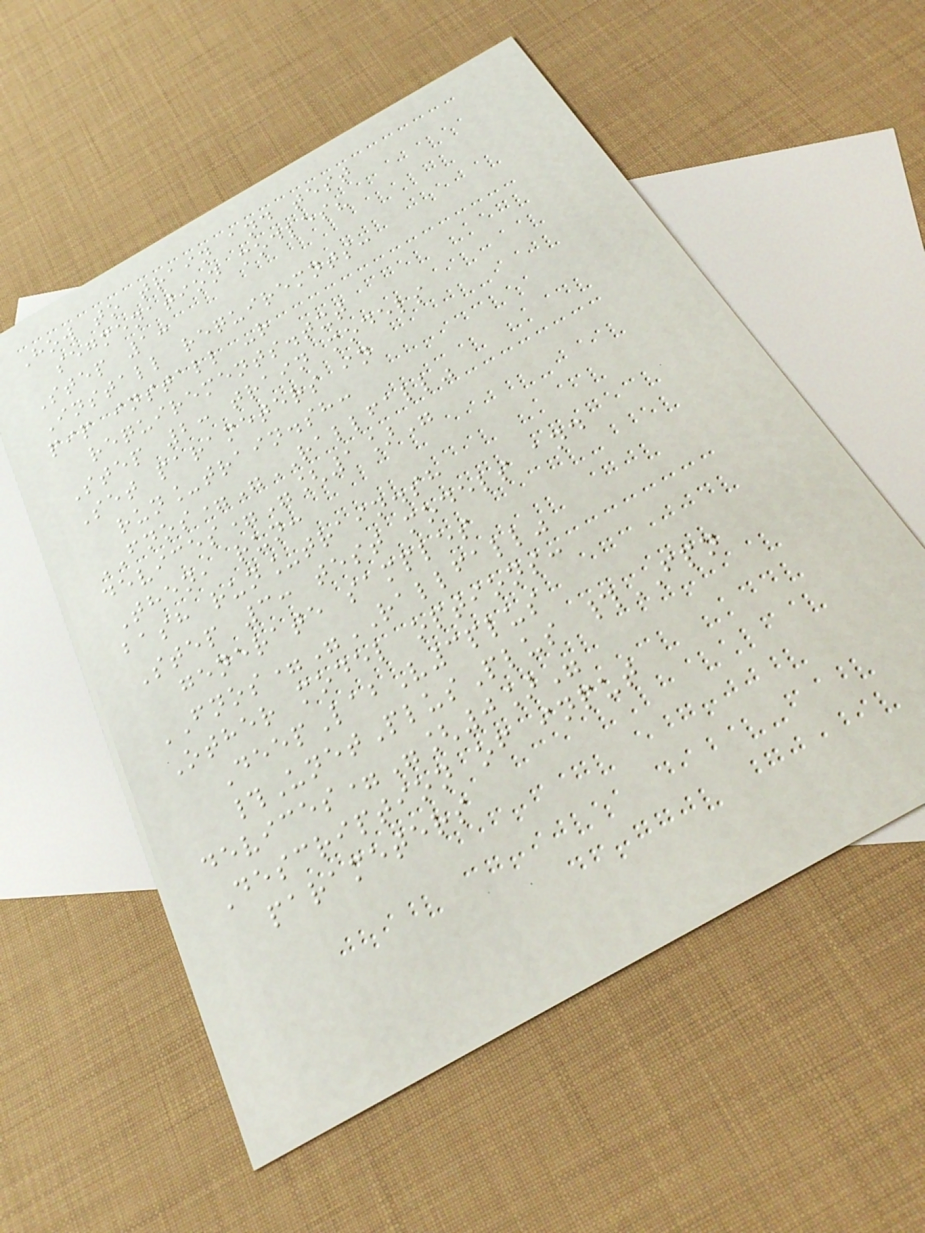How to train and test
segmenation modles?
Step 1:
Install requiremnts:
pip install -r
requirements.txt
Step 2: train models
Set parameters in
run_train.sh:
FNOS="RALLFALL"
devices="[1]"
Then, run:
bash run_train.sh
Step 3: test models and
generate samples
FNOS="RALLFALL"
Other model options:
DeepLabV3plus
#UnetPlusPlus #FPN
devices="[0]"
Description of input
parameters
